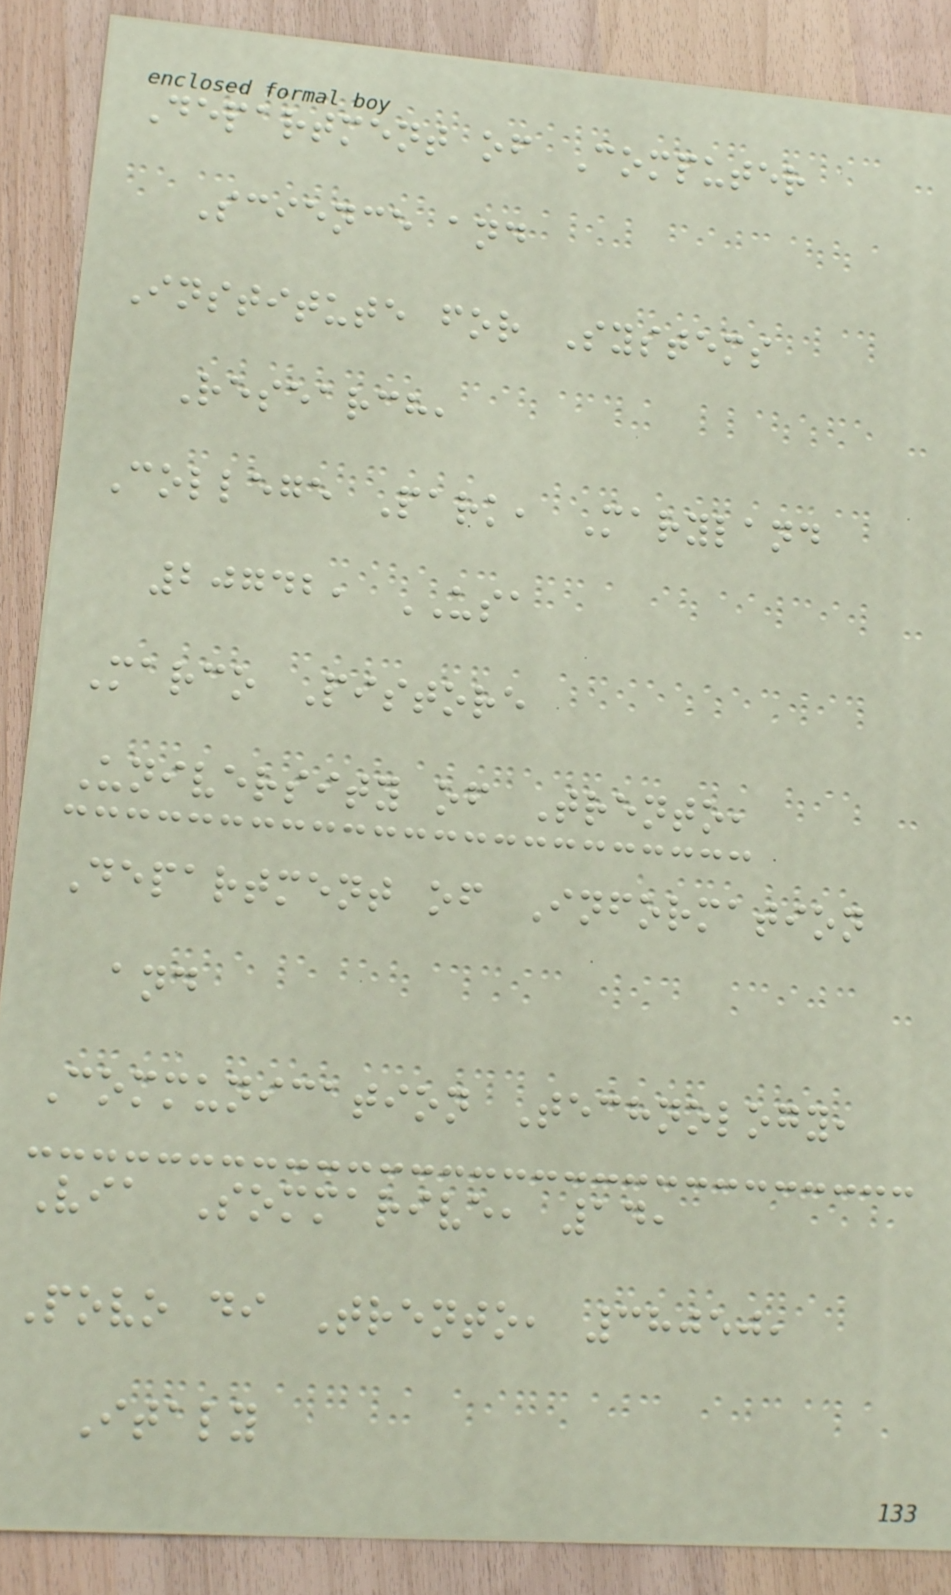Department of Computer
Science and
Institute for Systems
Research,
College Park, Maryland
20742, USA
Marco Pistore
University of Trento,
Department of Information
and
Communication Technology,
Via Sommarive, 14,
Povo di Trento, 38050,
Italy
